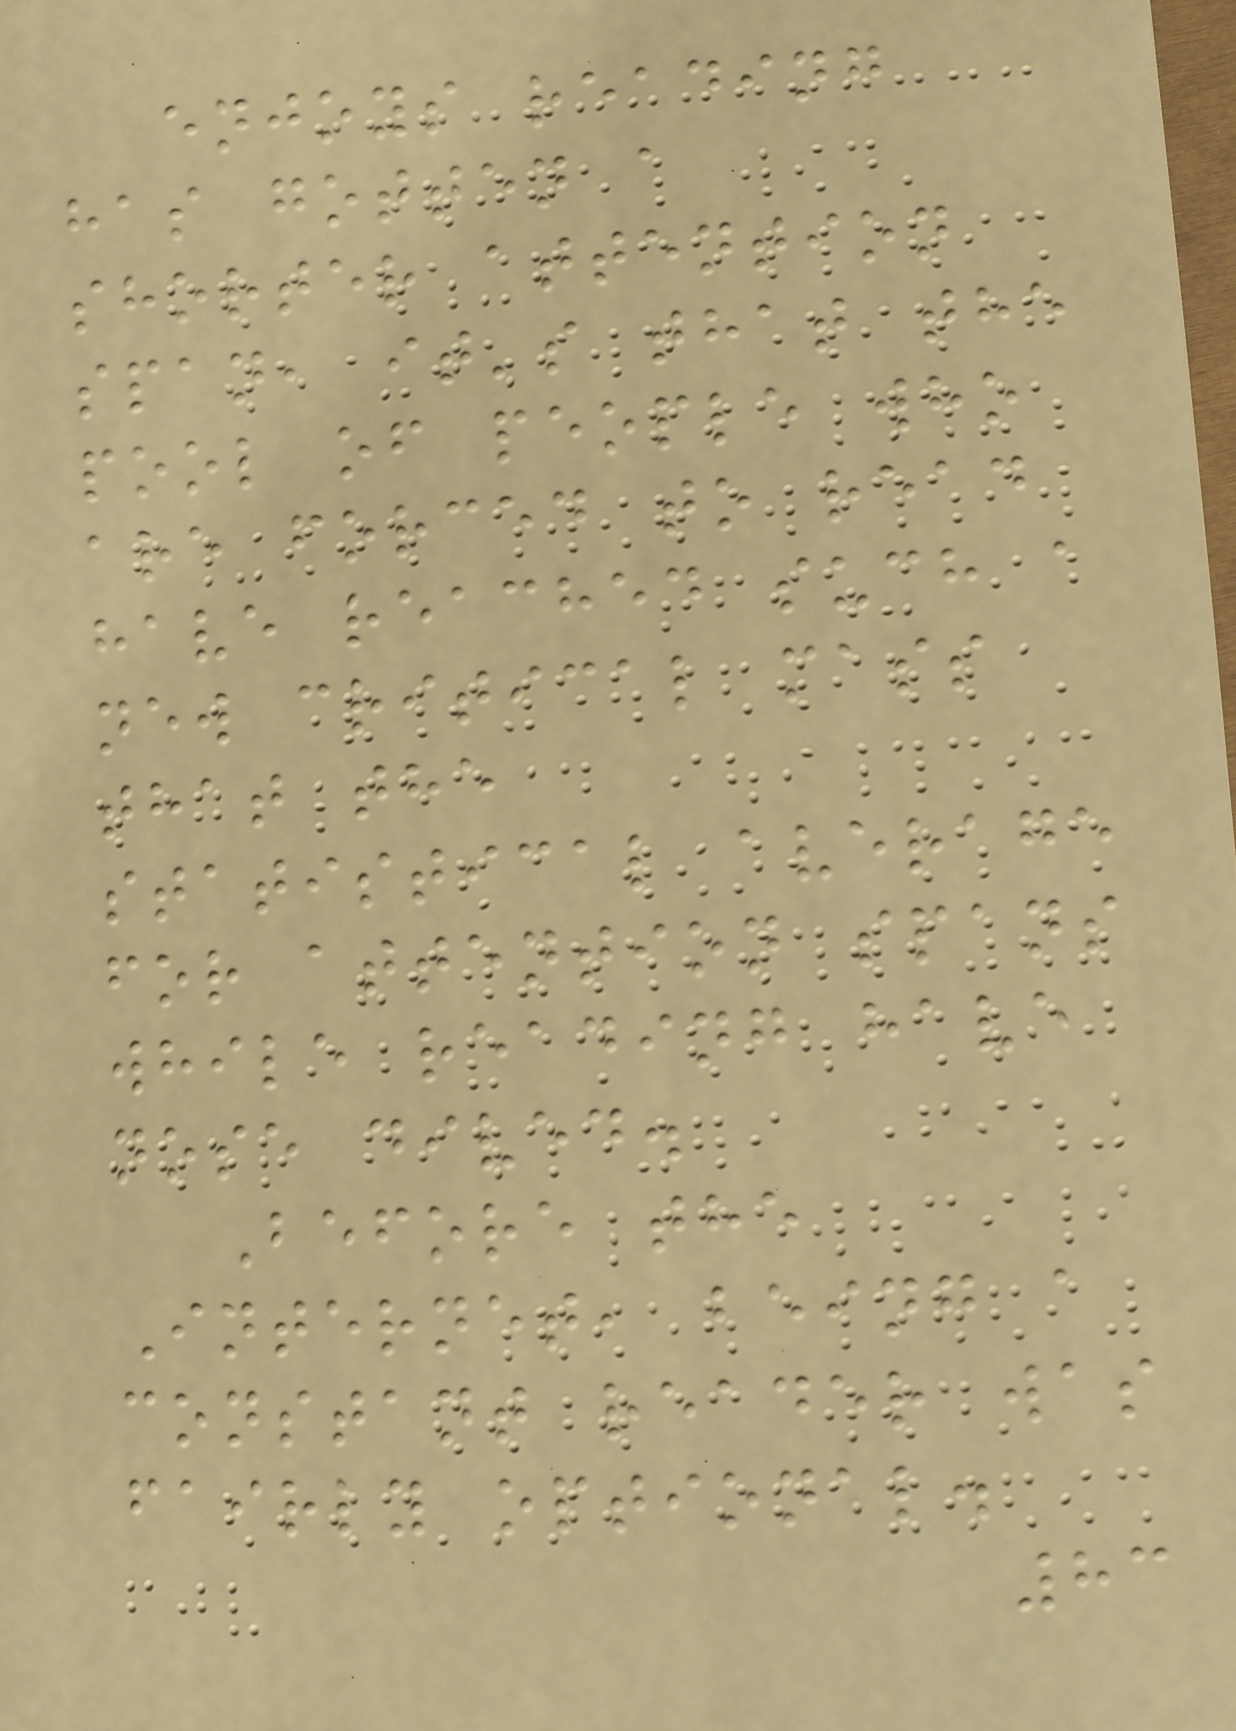enjoys reading
has gotten a
shorter attention
span, it's that the
pool of people who
are forced to read
have reached such a
new critical mass
that the
statistical average
for attention spans
while reading have
nose dived.
Before the
Internet, being a
constant reader was
fairly optional.
83
